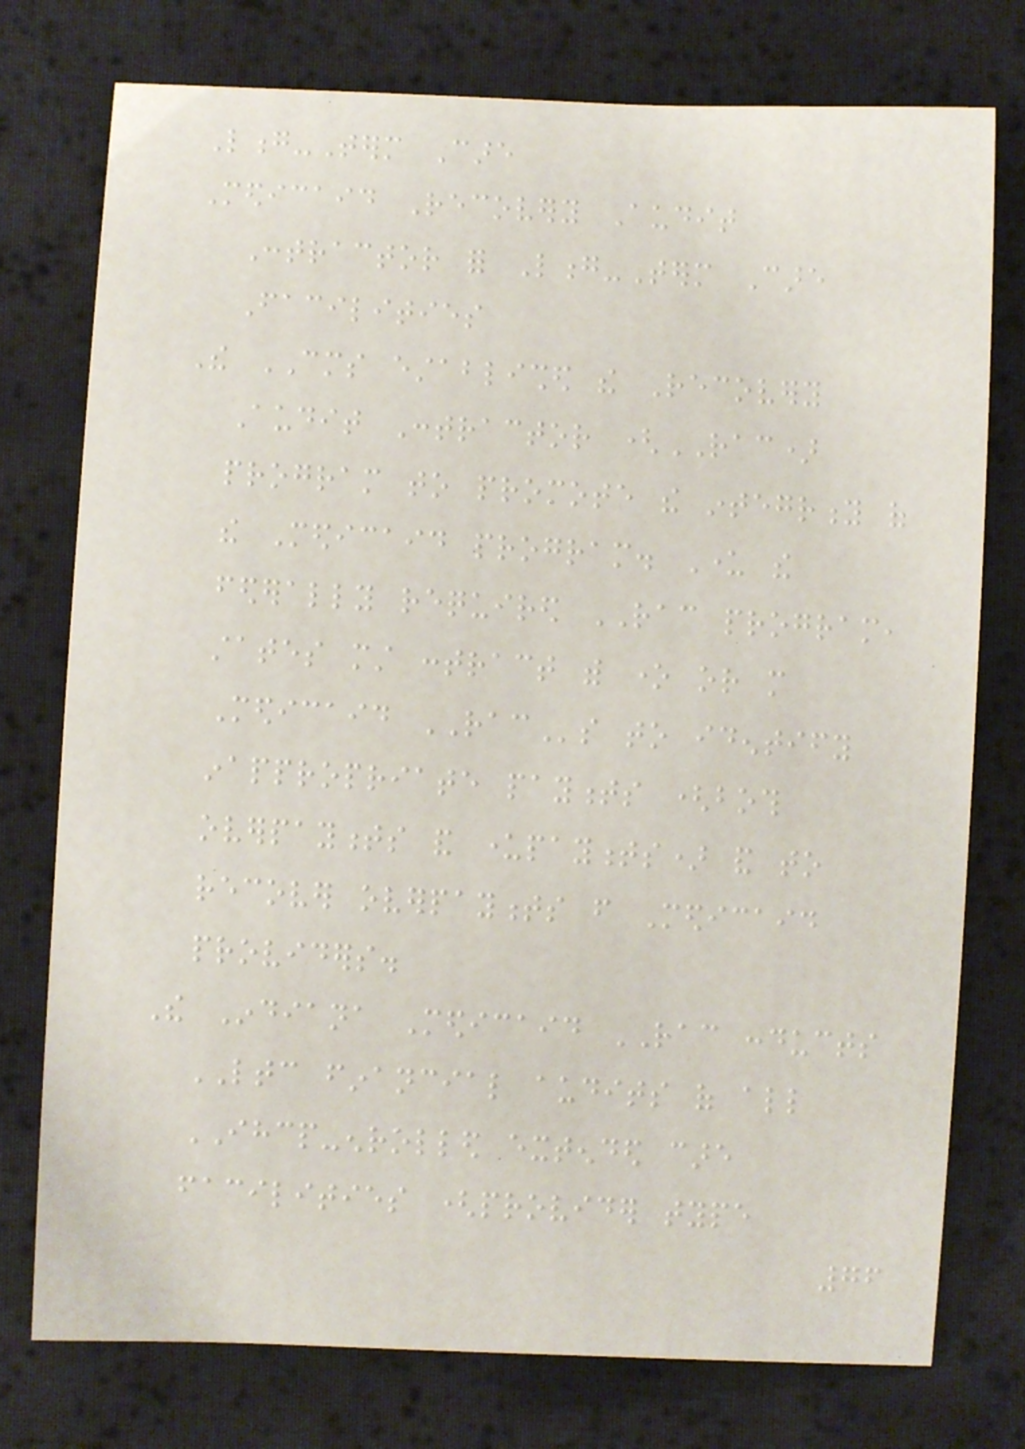Long-Term Care
Medicaid Recovery Audit
Contractor for Long-Term Care
Facilities
The CMS established the Recovery
Audit Contractor (RAC)
program to promote the integrity of
the Medicaid program. Under the
federally required RAC program,
states must contract with one or more
Medicaid RACs to identify
inappropriate payments (both
overpayments and underpayments) and to
recover overpayments from Medicaid
providers.
The Indiana Medicaid RAC conducts
LTC financial audits of all
IHCP-enrolled extended care
facilities (provider type
76
